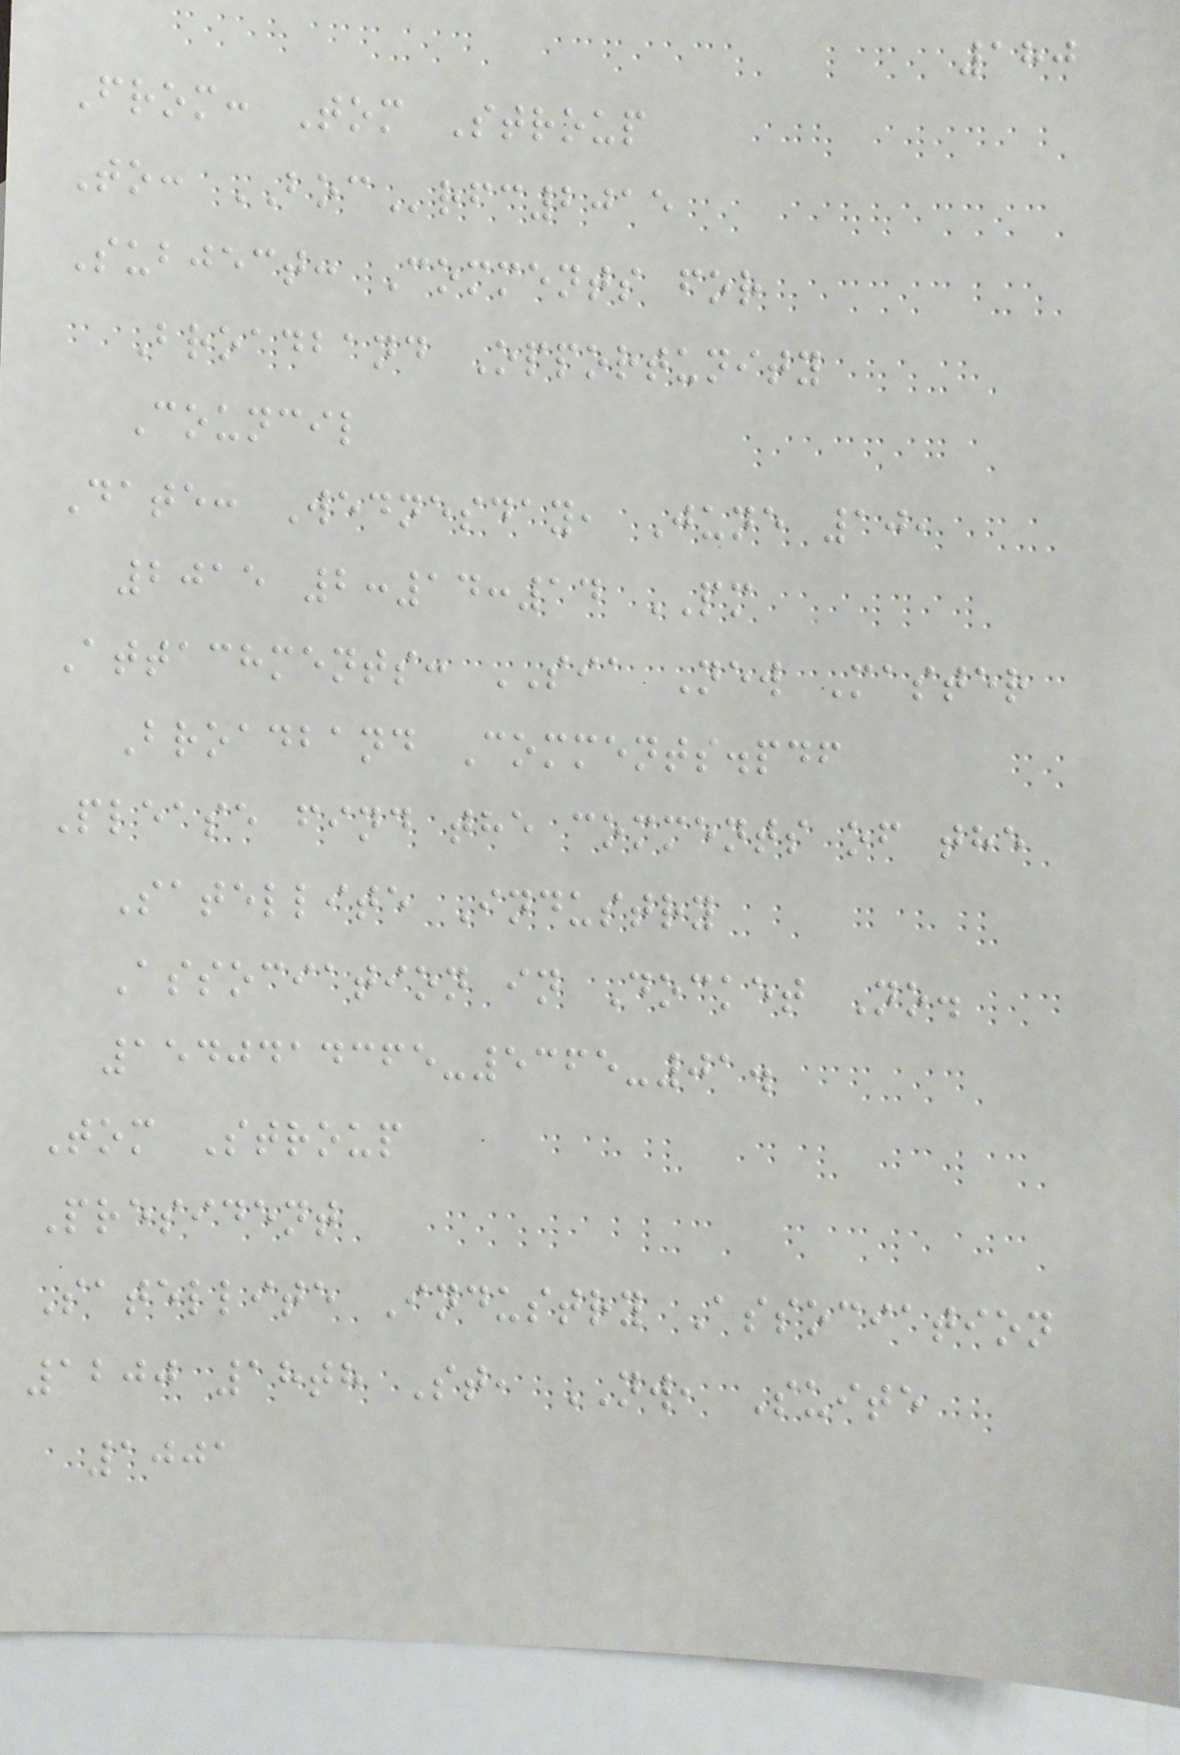180
From: Tom Stroup
To: BOCrfc2015
Subject: Comments for
Broadband Opportunity
Council
Date: Wednesday, June 10,
2015 2:14:14 PM
Attachments: SIA New Master
Broadband Comments.pdf
Please find the comments of the
Satellite Industry
Association in Docket No.
1540414365-5365-01.
Tom Stroup
President
Satellite Industry Association
1200 18th St, NW, Suite
1001
